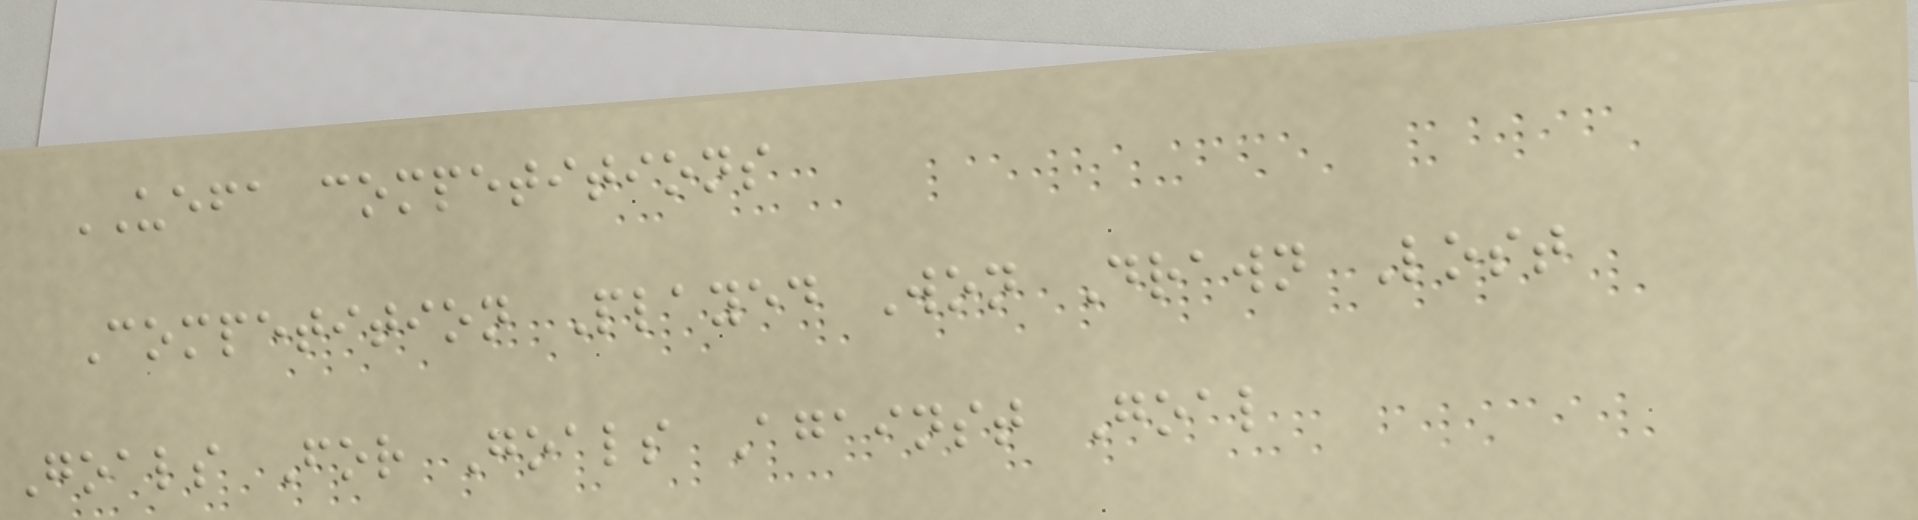UEFA competitions
Competition Played Won Drawn Lost
Goals For Goals Against Goal
